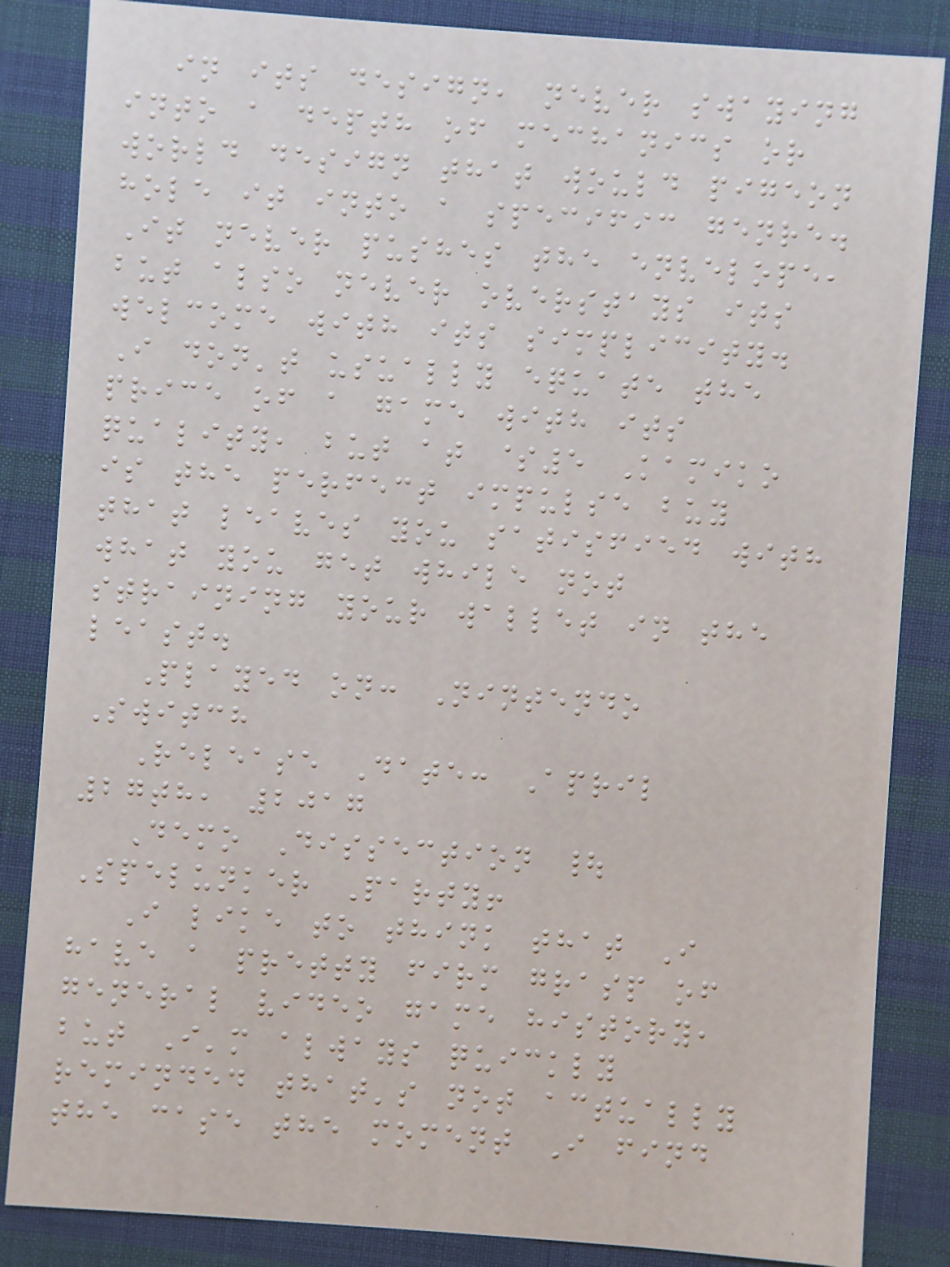in its design, never swaying
into a depth of mechanics or
world design that would pigeon
hole it into a specific genre.
It never pushes the envelope,
but also never overstays its
welcome with its simplicity.
I don't usually equate the
price of a game with its
quality, but at $5 Kamiko
is the perfect impulse buy
that leaves you satisfied with
what you get while not
straining your wallet in the
least.
Played on: Nintendo
Switch
Release Date: April
27th, 2017
Demo Dissection |
Spelunker Party!
I like to think that I
have a pretty firm grasp of
general video game history,
but I'm always quickly
reminded that's not actually
the case the moment I find
